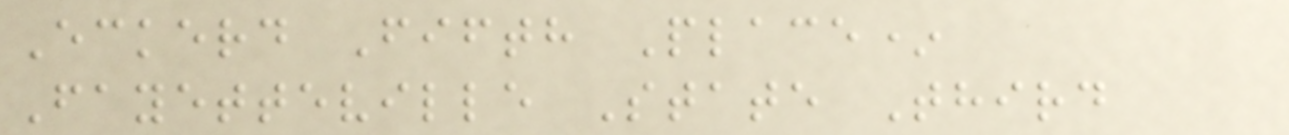Eckerd Fifth Place*
Fayetteville State Third
